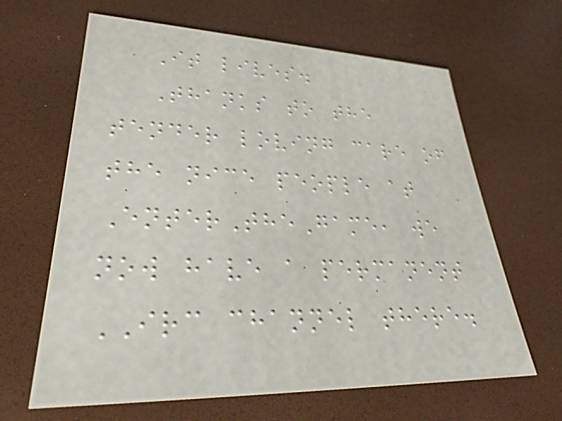It lives.
Thanks to the
tender loving care of
the nice people at
EnterTheGame, we
now have a permanent
IRC channel there.
